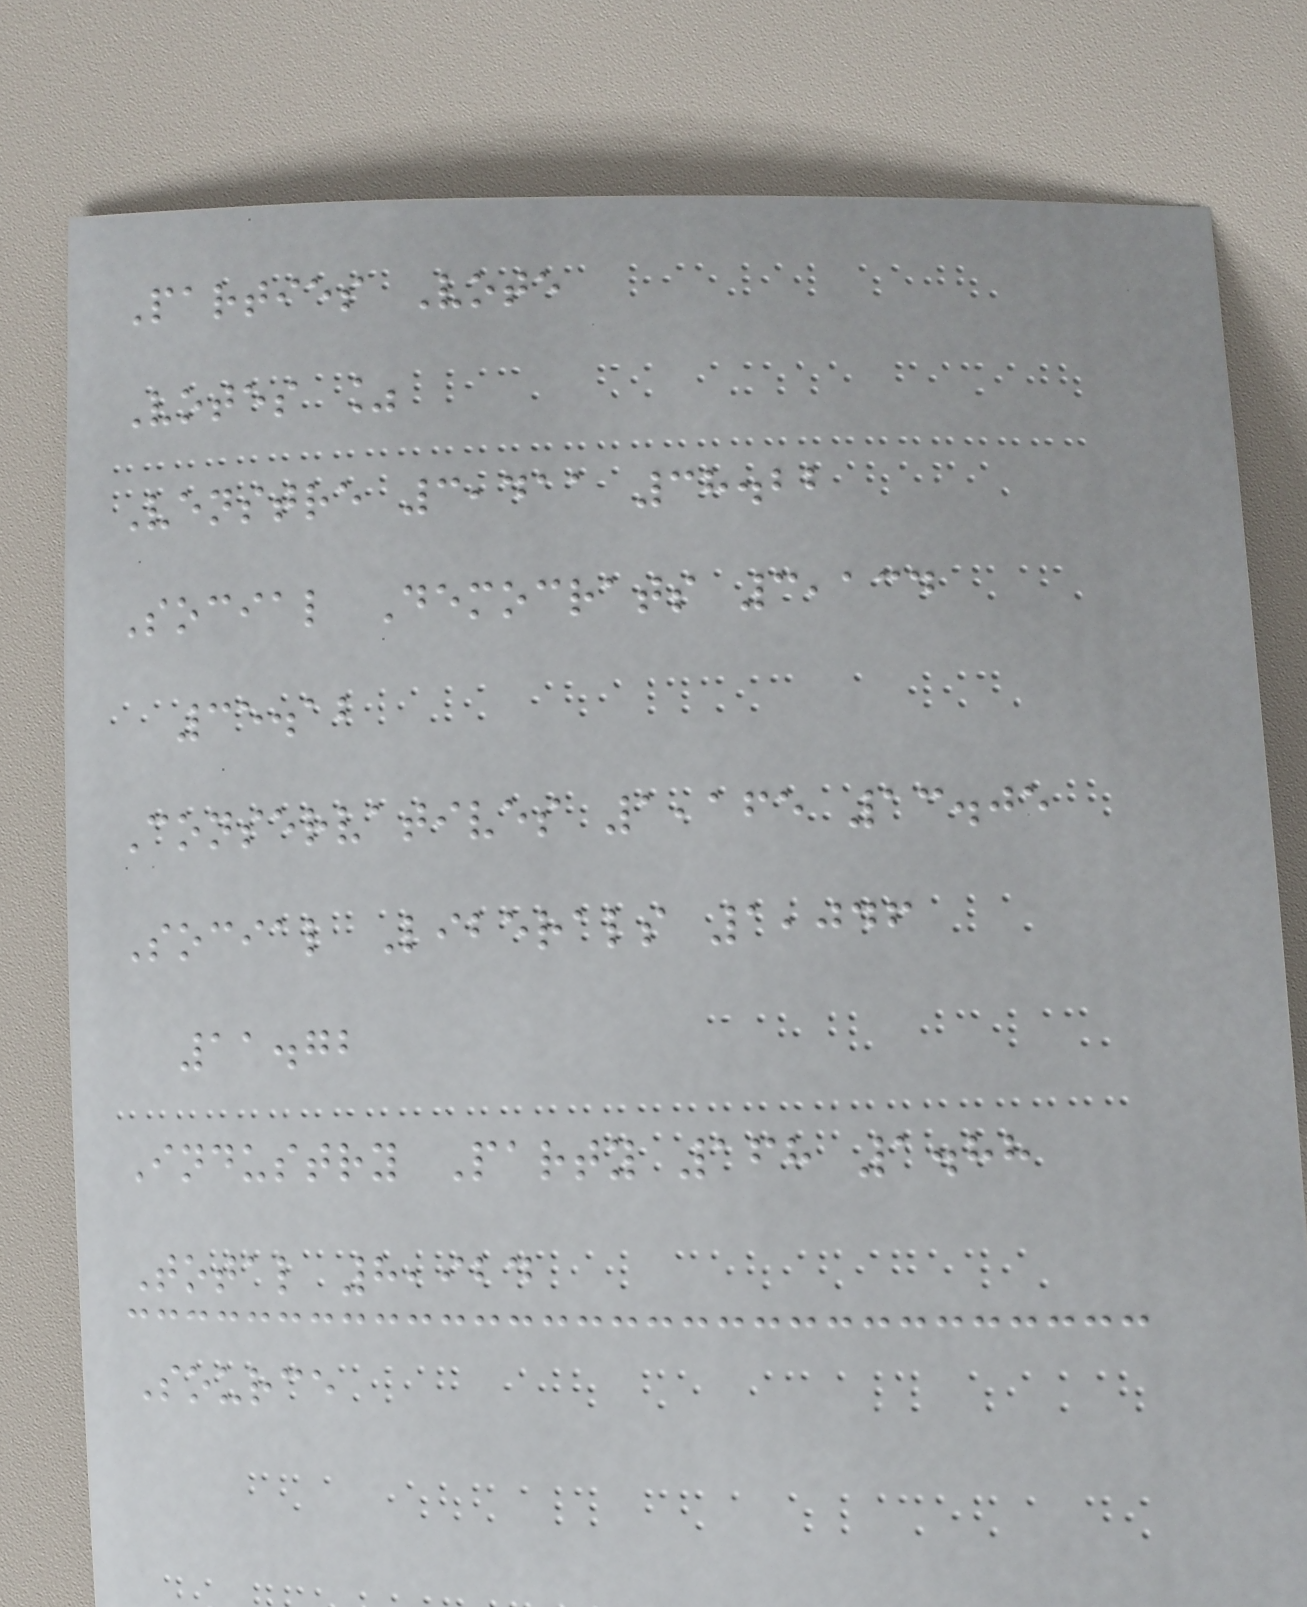Parties Vote
Votes %
Venstre 3,411 38.22
Social Democrats 3,134
35.12
Conservatives 1,165 13.05
Social Liberals 1,046
11.72
Industry Party 168 1.88
Total 8,924
Source
